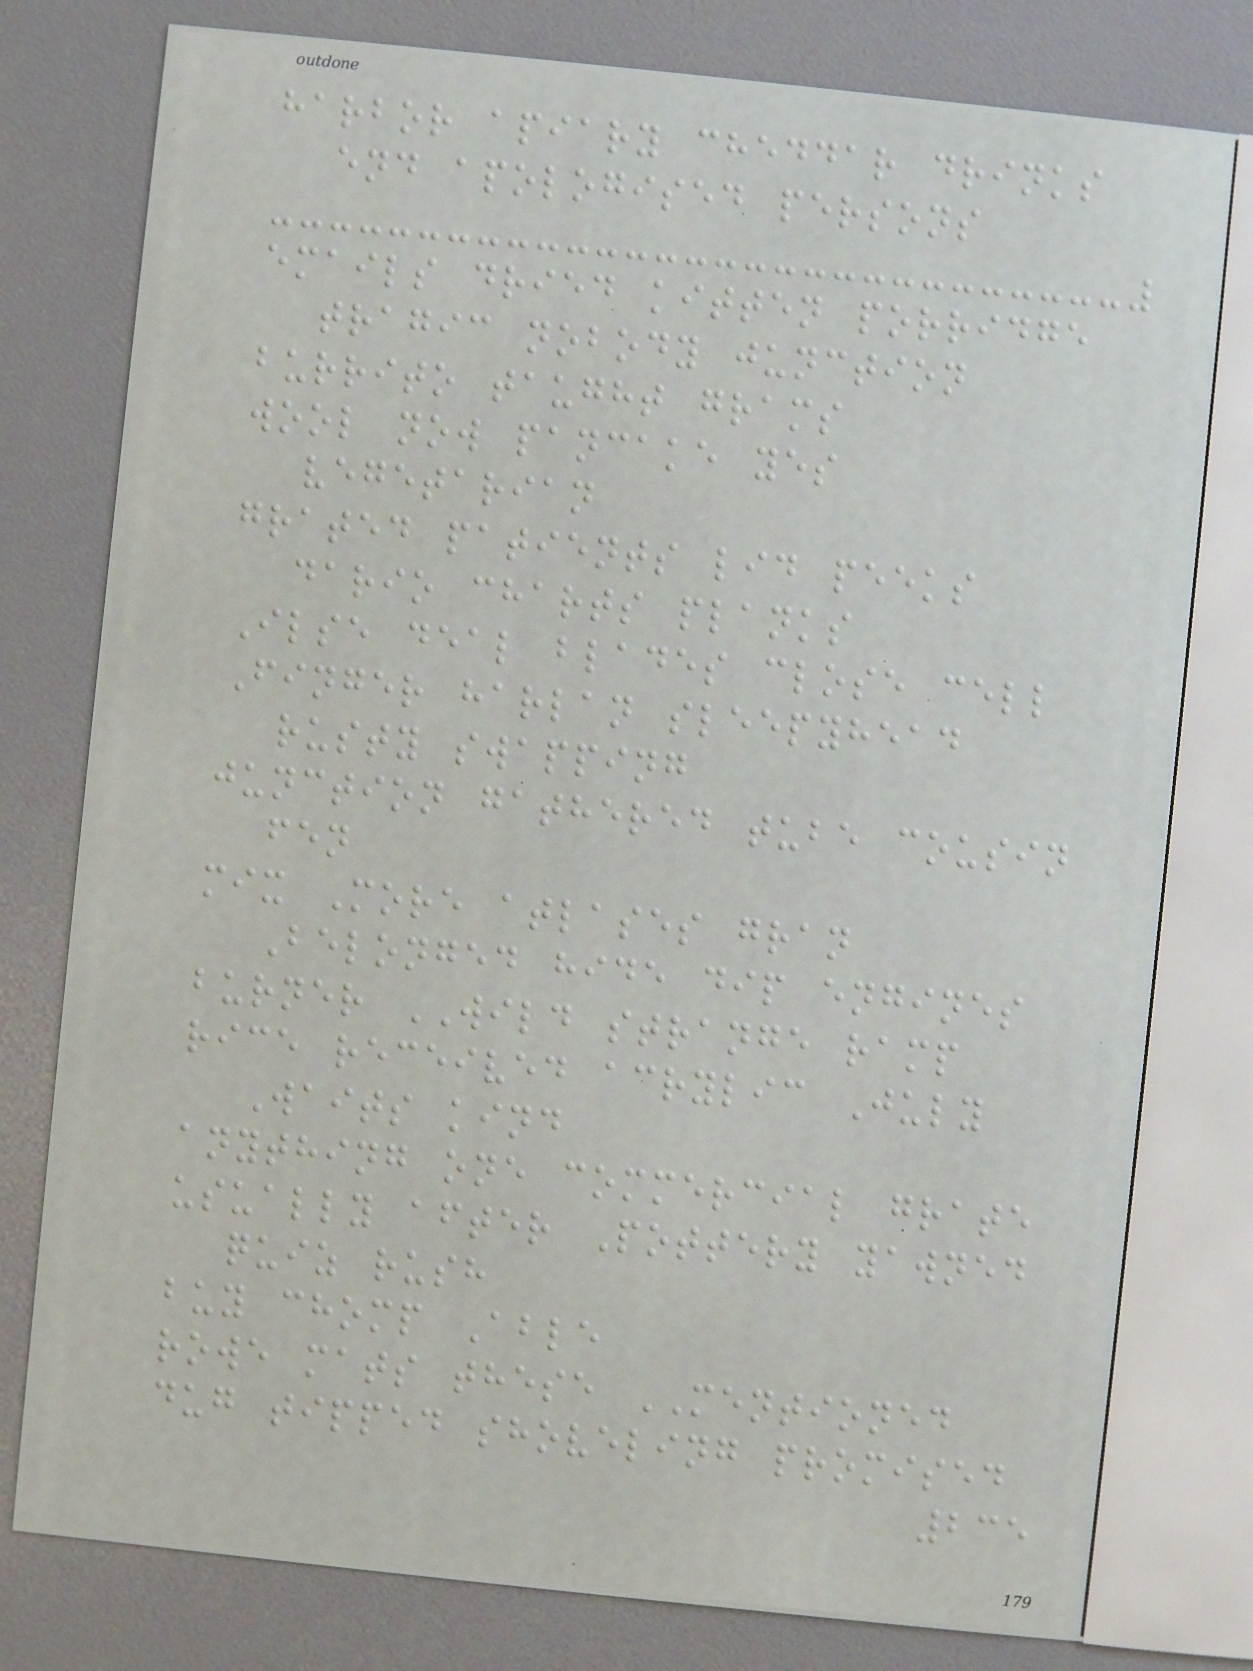harbor apiary cheddar drinks
end apologised persons
emails dried kitten porridge
tragic nobody junction
burrito taught grams
wool now pancake yes
vegetarian
grated patients lid peeks
dario charts planks
Ilse deal blades close cell
Finger harlan sleepyhead
rusty swapping
junction gathered tube cousin
fen
mix More atlases gran
Belonged hide dip engines
burner WILD strange ramp
rice received acrylic July
Waits kind
anything one commercial grate
usually after Pottery yawned
quiz rush
buy chomp Able
rowe mats these MENTIONED
dug tipped shoveling promised
235
